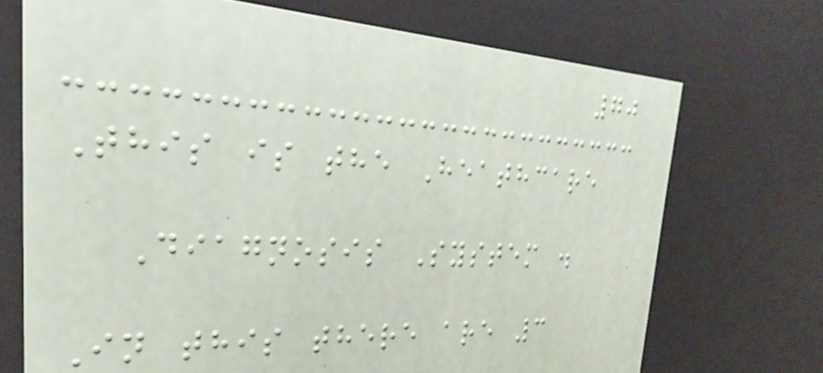70
This is the Heathcare
Diagnosis System .
In this there are 3
